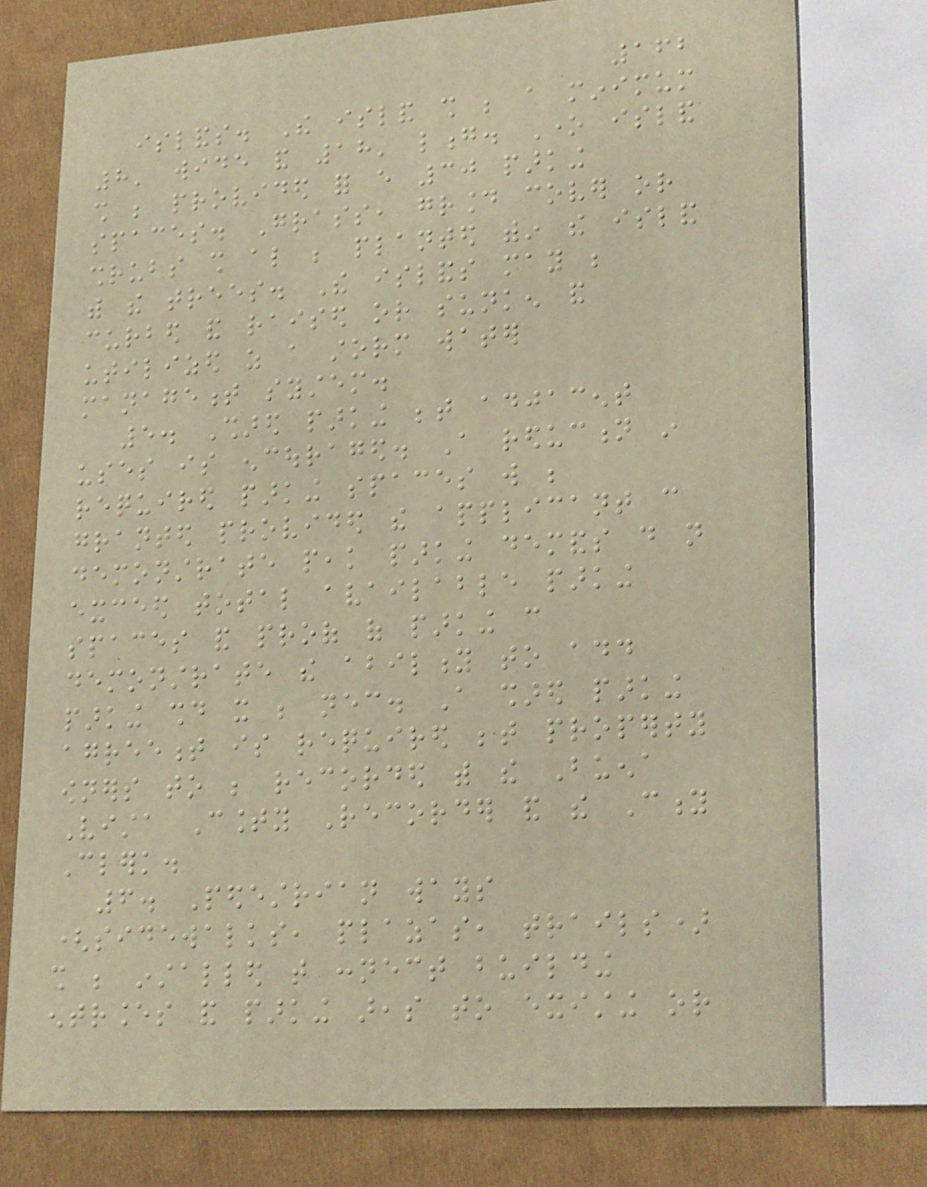162
islands. The island shall be a minimum
8' wide and 18' long. One island
shall be provided for every 30 parking
spaces. Grass, ground cover or
shrubs shall also be planted within the island
with the trees. The islands may be
curbed and raised or sunken and
utilized as a storm water
management system.
5. Shared parking between adjacent
uses is encouraged. A reduction in
required parking spaces will be
granted provided the applicant can
demonstrate peak parking demands do not
exceed total available parking
spaces and proof of parking can
demonstrate the ability to add
parking should it be necessary. A shared parking
agreement is required between property
owners to be recorded with the Buena
Vista County Recorder and the City
Clerk.
6. Pedestrian ways
(sidewalks, plazas, trails)
shall be installed that connect building
entrances and parking areas to existing or
